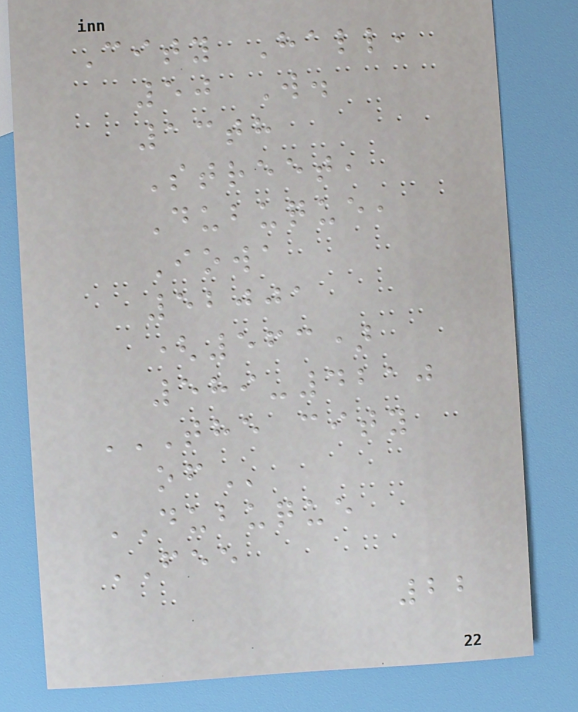City Hall,
50 W.
13th
Street,
Dubuque,
Iowa
52001
(563)
589-4210
THE CITY
OF
DUBUQUE
FEE
22
